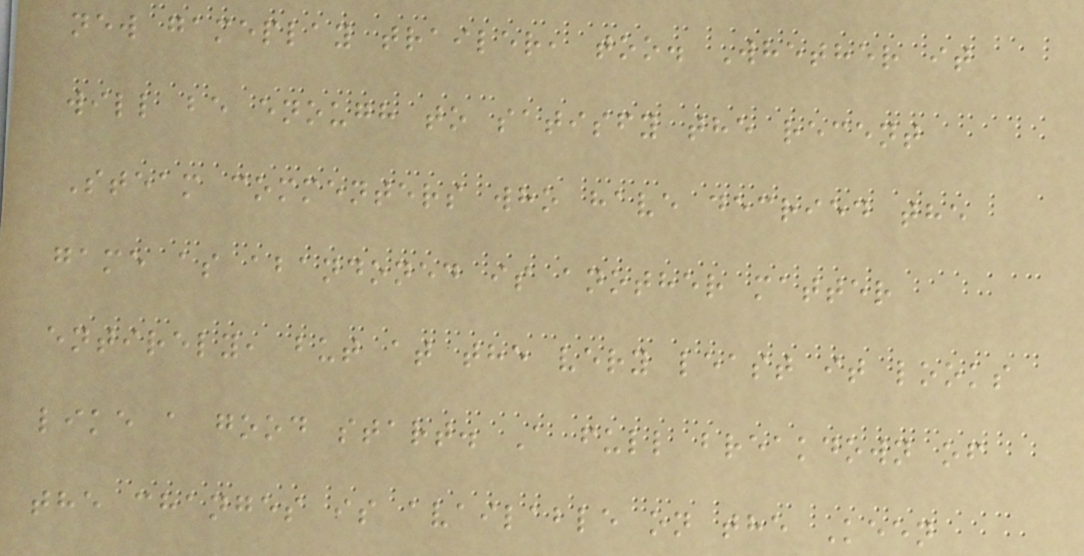new gameplay trailer, too. Whether it
will be enough to satisfy the recent
Steam commenters who have decried the
game as abandoned is another matter
entirely, but at the very least it looks
like a good start. A full breakdown of
the changes is available on the Keen
